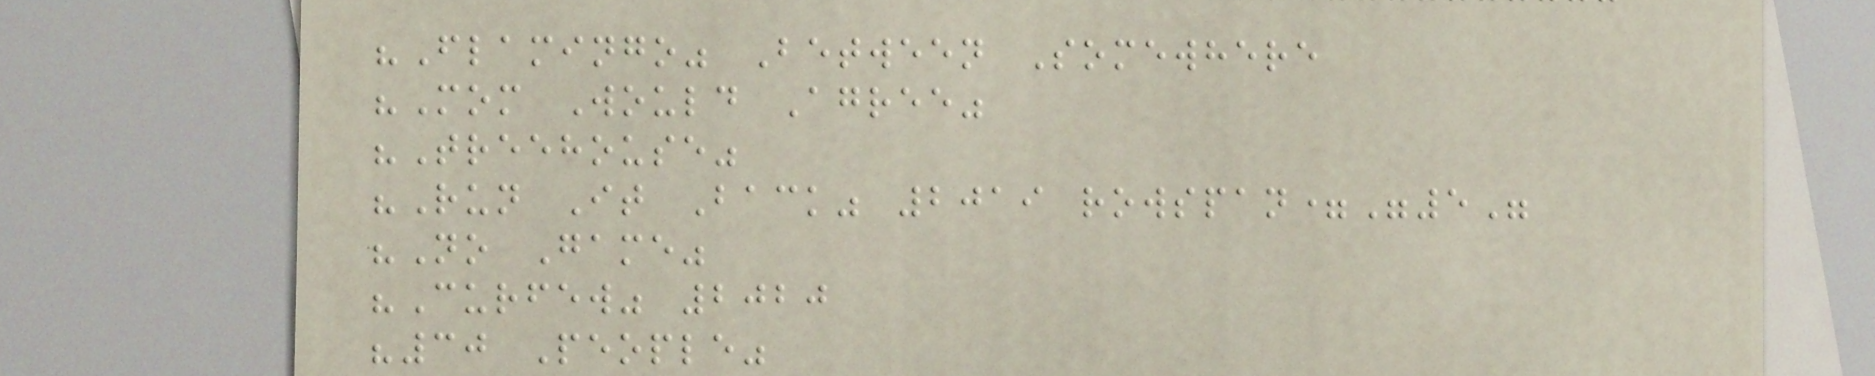"Flamingo" Between Somewhere
"Mom Would Agree"
"Treehouse"
"Run It Back" 2019 rowspan="5"
"No Game"
"Curfew" 2020
"30 People"
